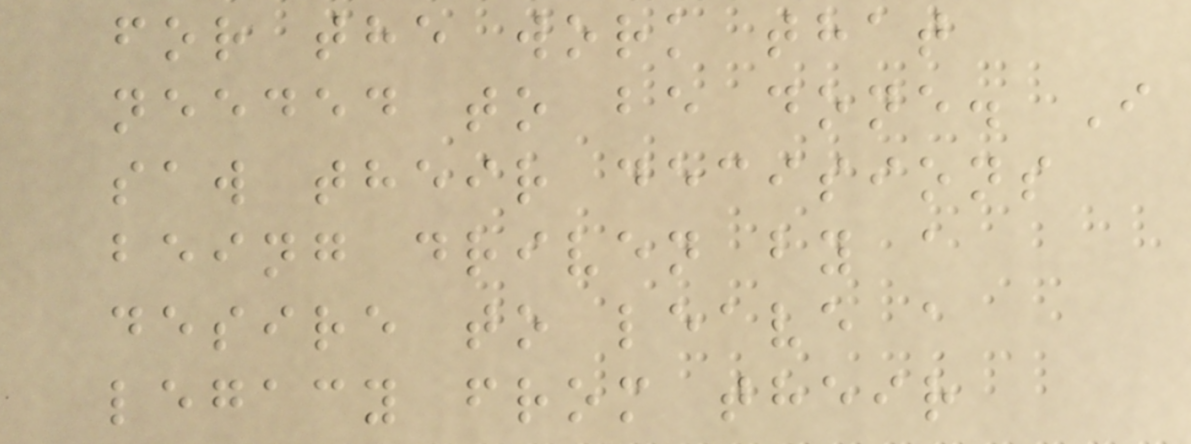for the work that
needed to be done. I
saw their decisions
being driven by a
desire to leave a
legacy from their
